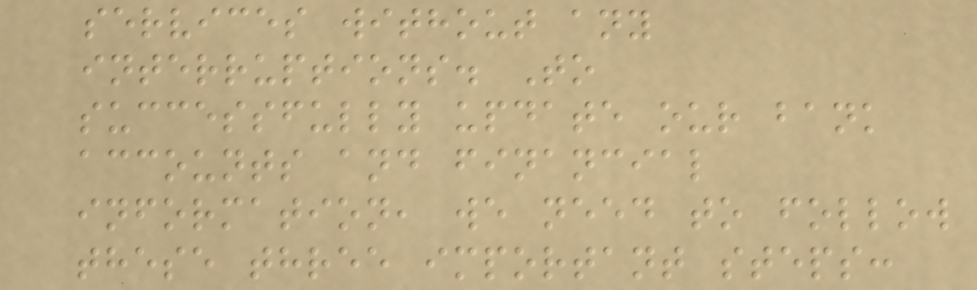services without any
interruptions. To
successfully update our bank
accounts and financial
information, we need to follow
these three important steps:
